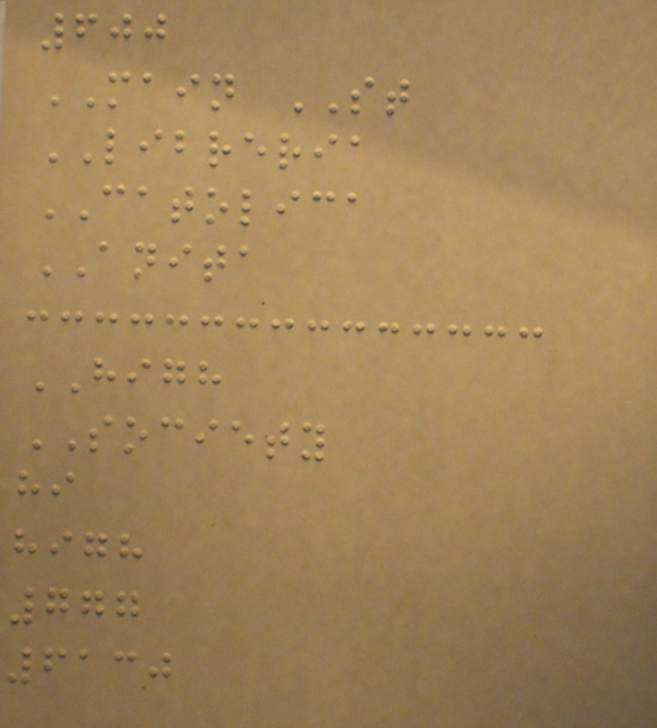600
MAIN ST
LIBRERIA
CATOLICA
ANITA
HIGH
SOCIETY
hi
high
777
6130
